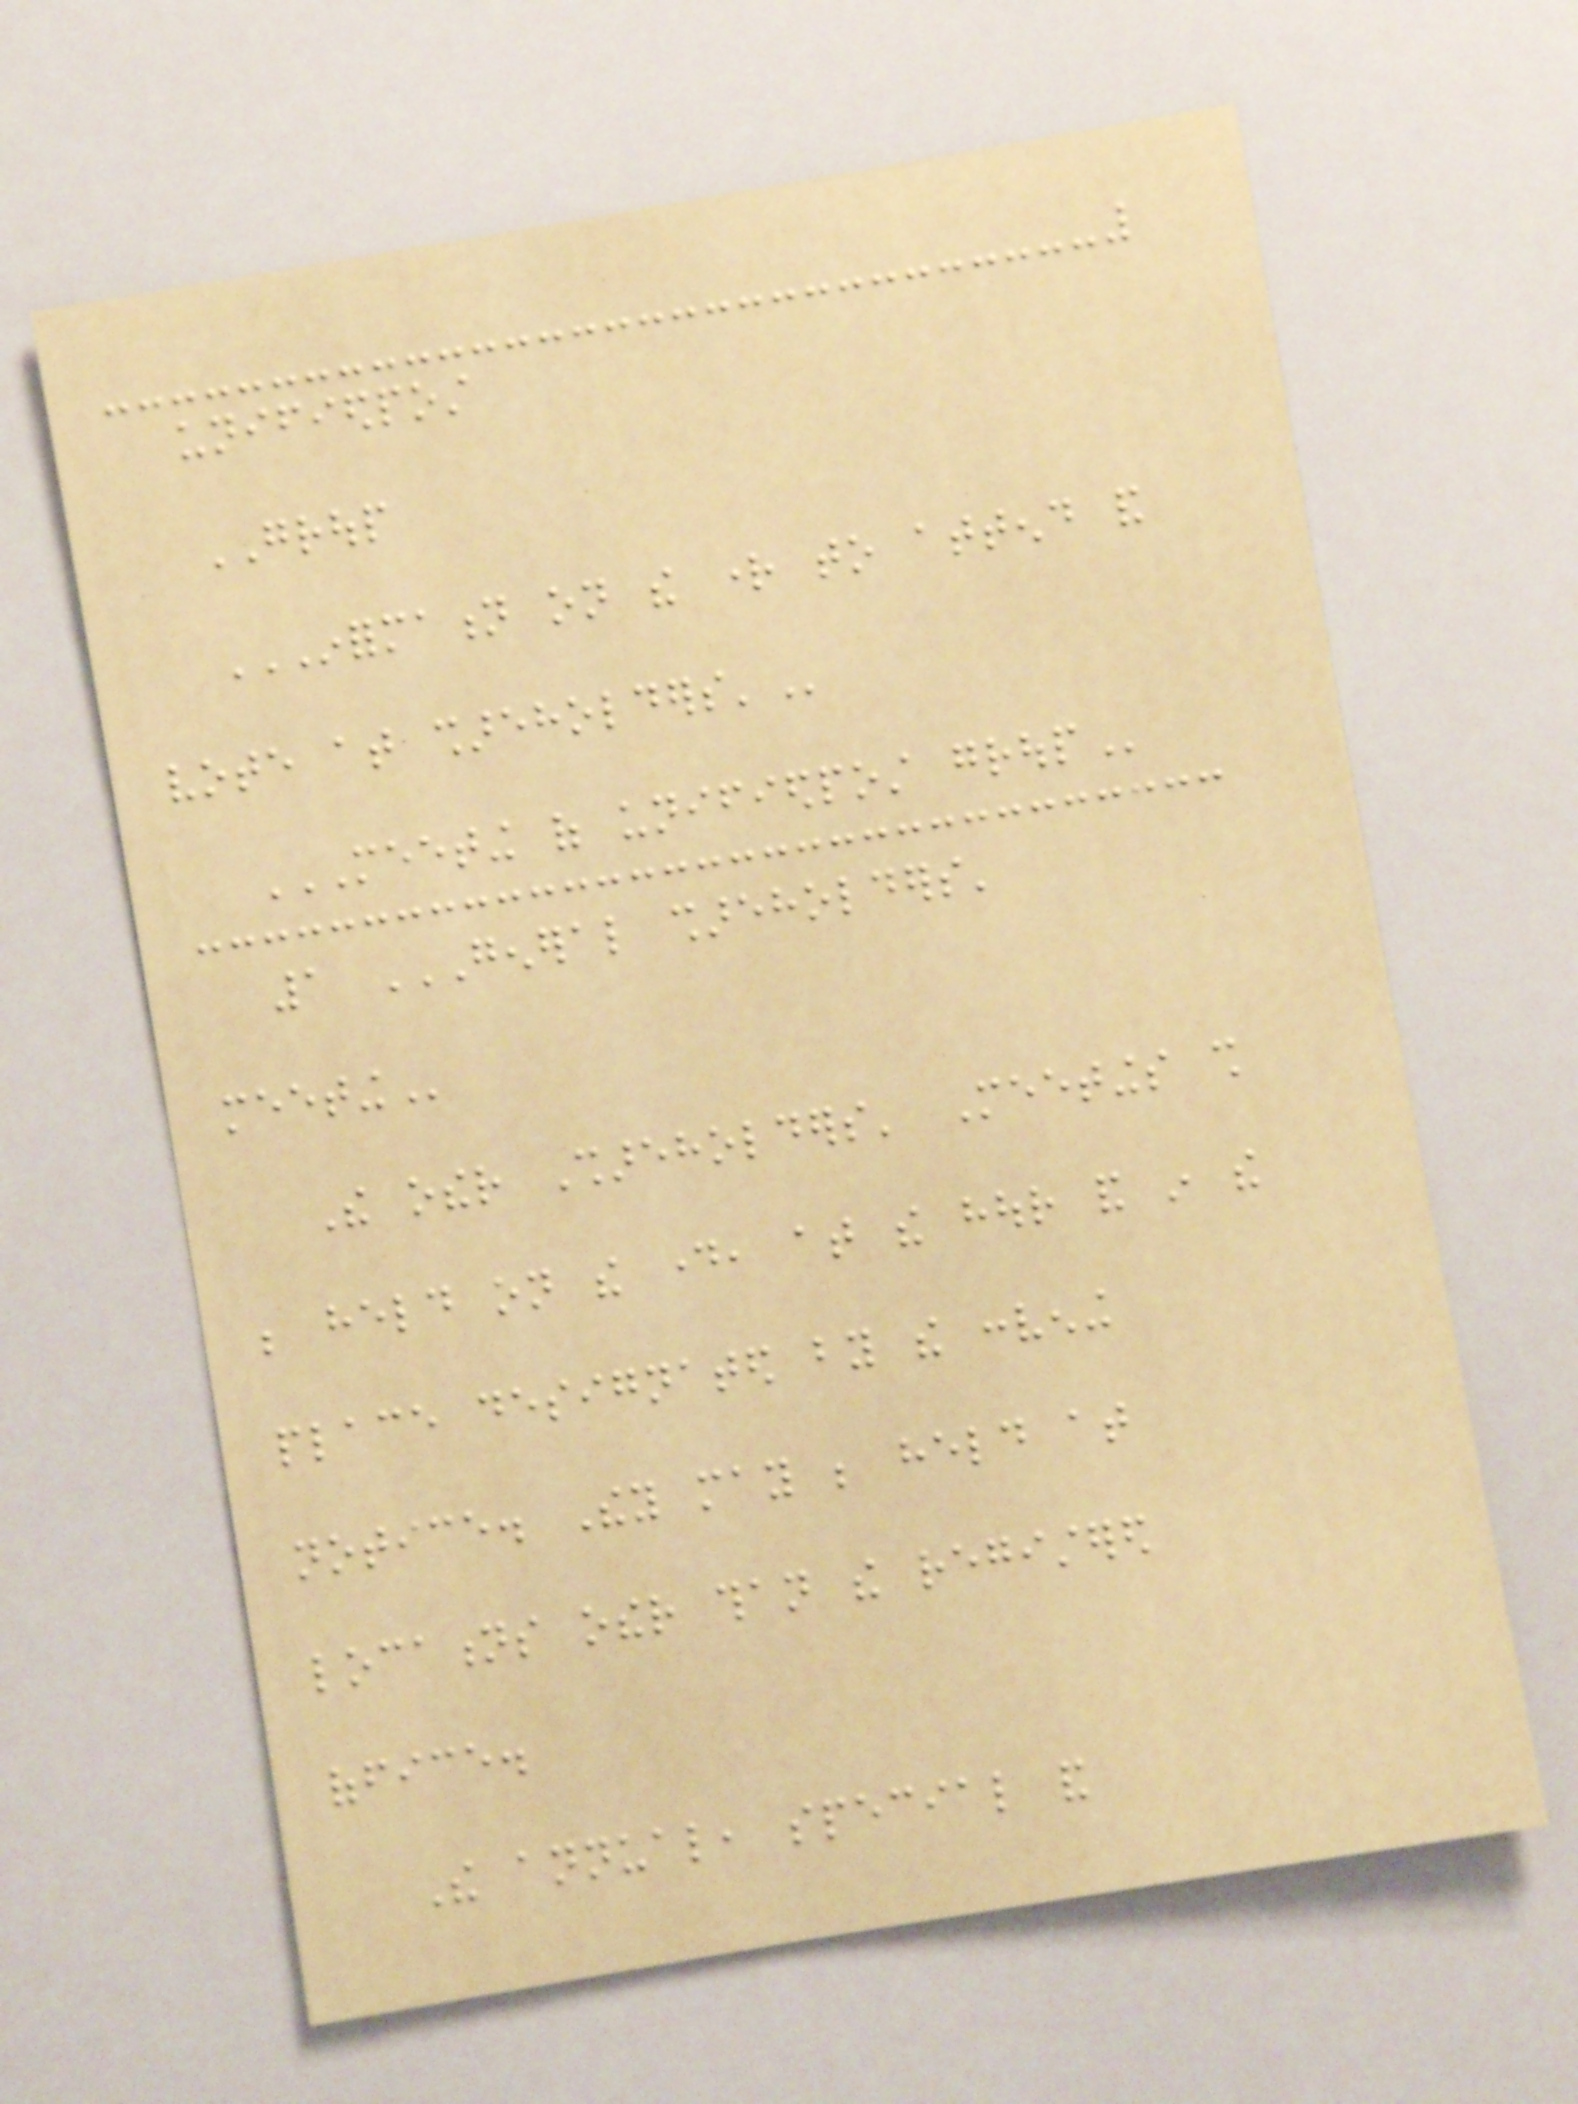unifiedpost
GROUP
INFORMATION ON THE RIGHT TO ATTEND AND
VOTE AT SHAREHOLDERS'
MEETING OF UNIFIEDPOST GROUP
1 GENERAL SHAREHOLDERS'
MEETING
The other Shareholders' Meetings shall
be held on the day, at the hour and in the
place designated by the convening
notice. They may be held at
locations other than the registered
office.
The annual, special and
